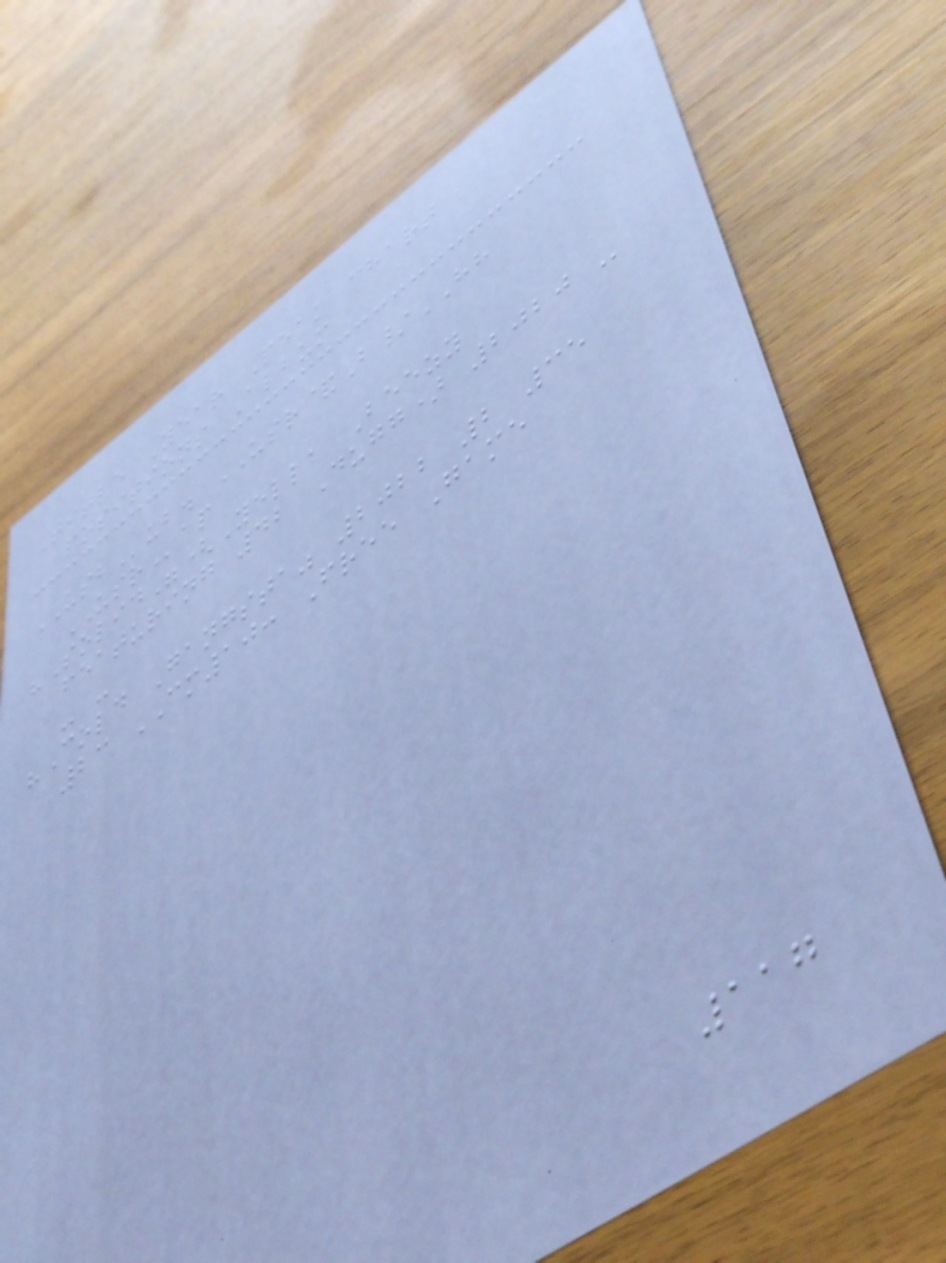Title Year Peak chart
positions Album
USBub. USR&B/HH
USRap
"Solid"(Yella Beezy
featuring 42 Dugg) 2020 -
- -
"Cold Gangsta" 2022 2 35
23 CM10: Free Game
117
